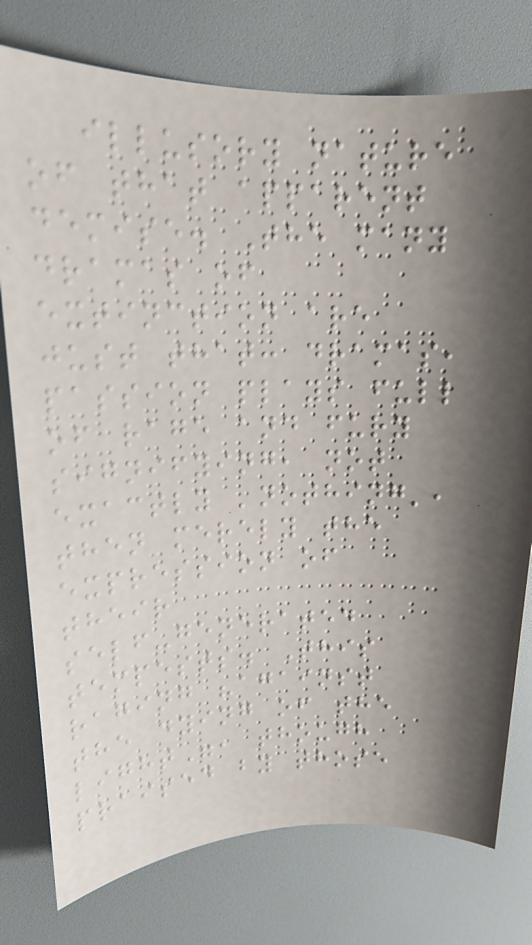illusory nature
of that apparent
demise. The many
dramas of
extinction are
just that: dramas,
passion plays full
of rage and fury
signifying, not
exactly 'nothing',
then merely the
expression of
their
self-generated
tempests. This
raging "against
the dying of the
light", though
praised by those
